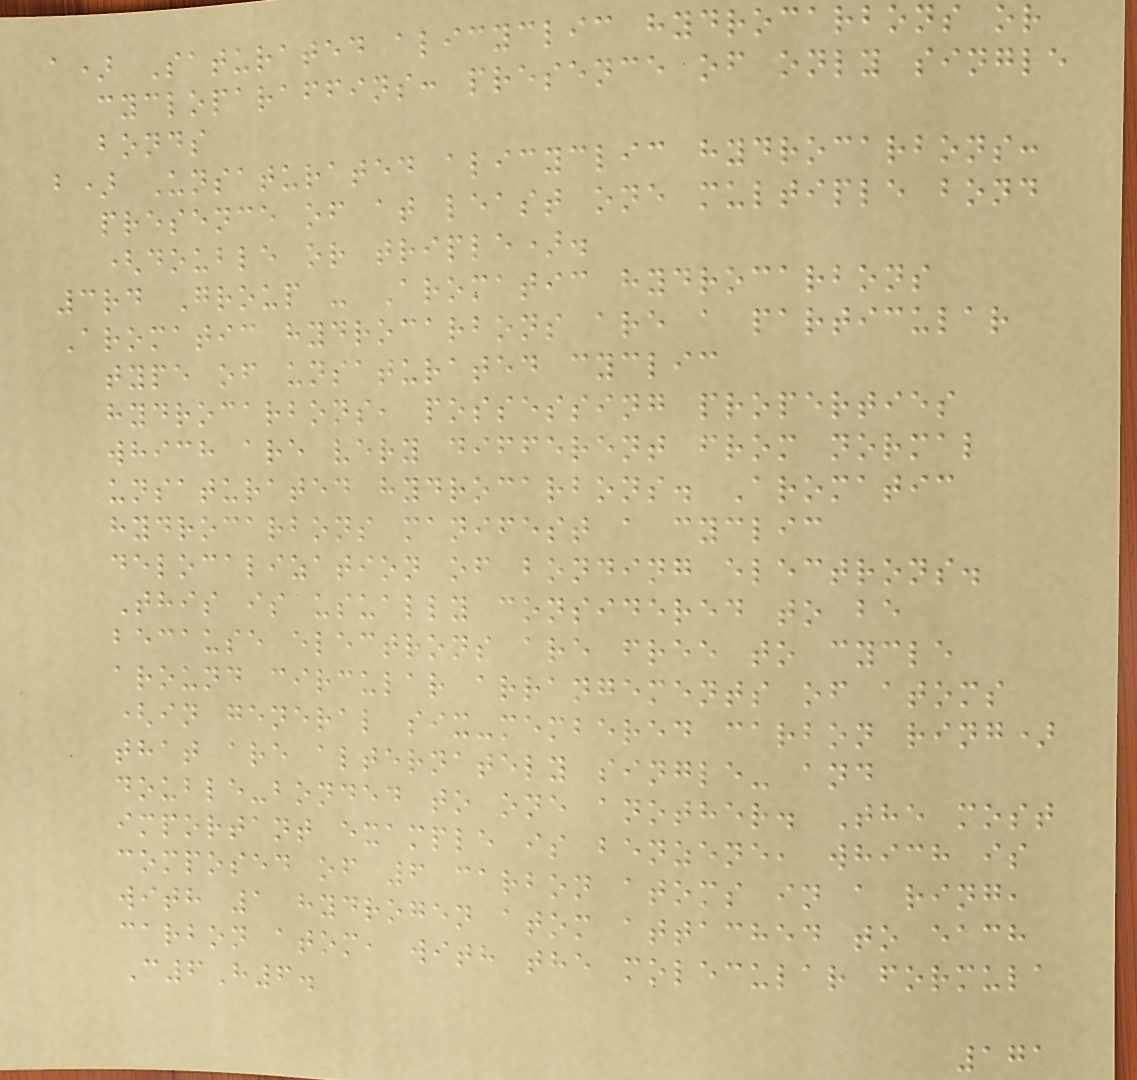a) Saturated alicyclic hydrocarbons or
cycloparaffins: presence of only single
bonds
b) Unsaturated alicyclic hydrocarbons:
presence of at least one multiple bond
(double or triple).
3rd Group - Aromatic hydrocarbons
Aromatic hydrocarbons are a particular
type of unsaturated cyclic
hydrocarbons, possessing properties
which are very different from normal
unsaturated hydrocarbons. Aromatic
hydrocarbons manifest a cyclic
delocalization of bonding electrons.
This is usually considered to be
because electrons are free to cycle
around circular arrangements of atoms
(in general six-membered carbon ring)
that are alternately single- and
double-bonded to one another. The most
important example is benzene, which is
composed of 6 carbon atoms in a ring,
with 1 hydrogen atom attached to each
carbon atom, with the molecular formula
C6H6.
171
